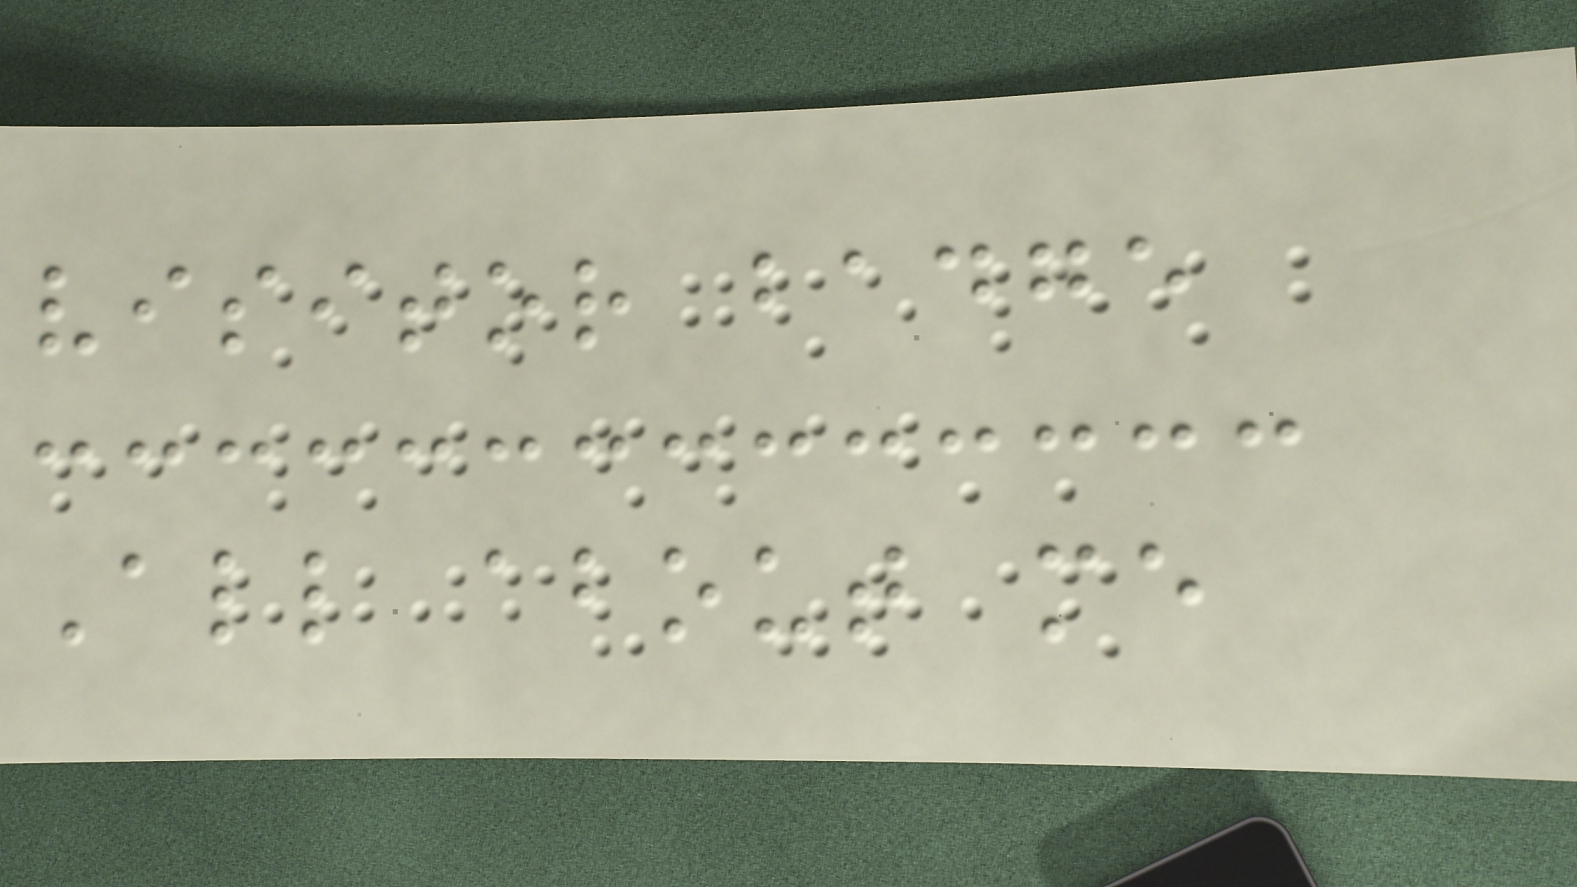visitor badge
All about me
